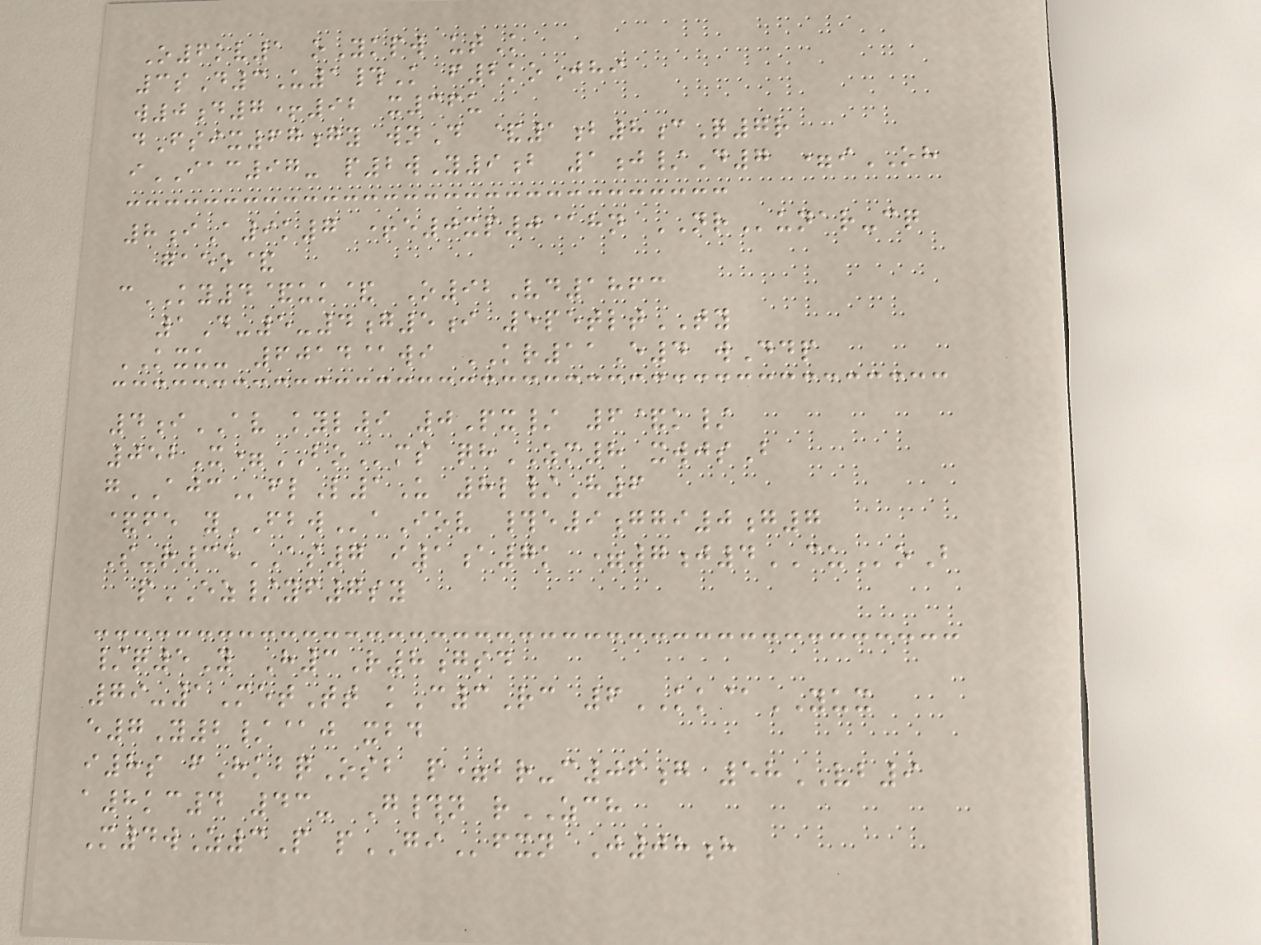O6kv1 oYkpw utK
3sD3U1#K f2koJhi
w0d7+92 x36u
dFsix67gy wnD &1b8cQ7r
iIAC97- p2wY9b 1j/D7 =iOH
8iA9k7 +e0xp0@hn NRunar-cq
gaeo&
cKY4&uk& O92Vd1863
1D-5-4g5i 5petltTY
KXU- 6014@wi KR11E4 wDdp
4iAV kyl9 0Px/ 6&k/
052X=BOms qhZM8 xwjsB
gAJCflL1U 8l/H6
&fe yFBWaIov #e9ggi0g7
S-r35AS7 i1a7k =7j4CUoB
pEZ/yf7sy
/q5Y H3R8gsd
79-1MetTt kC3Rc 6KK@YUX
e7Y2/@j xbd
i8s fHkbqOsb p=br-c06g 58VB9
a8kc4 43- G#n rZCH
M4wZ3P pGIfxn J08h
